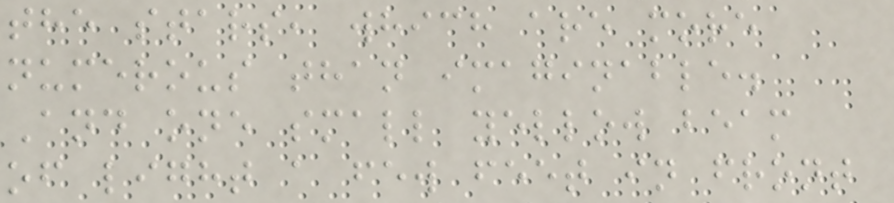the stars, which are more
numerous than imaginable.
And one small yellow beam
of light a few feet in front
